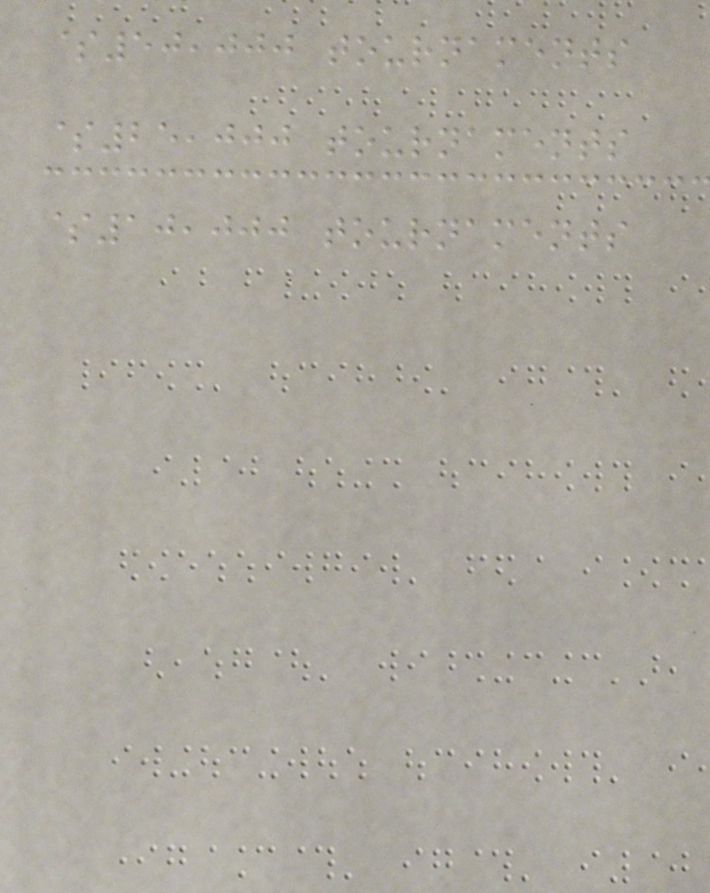$50,000 tournaments
$25,000 tournaments
$10,000 tournaments
